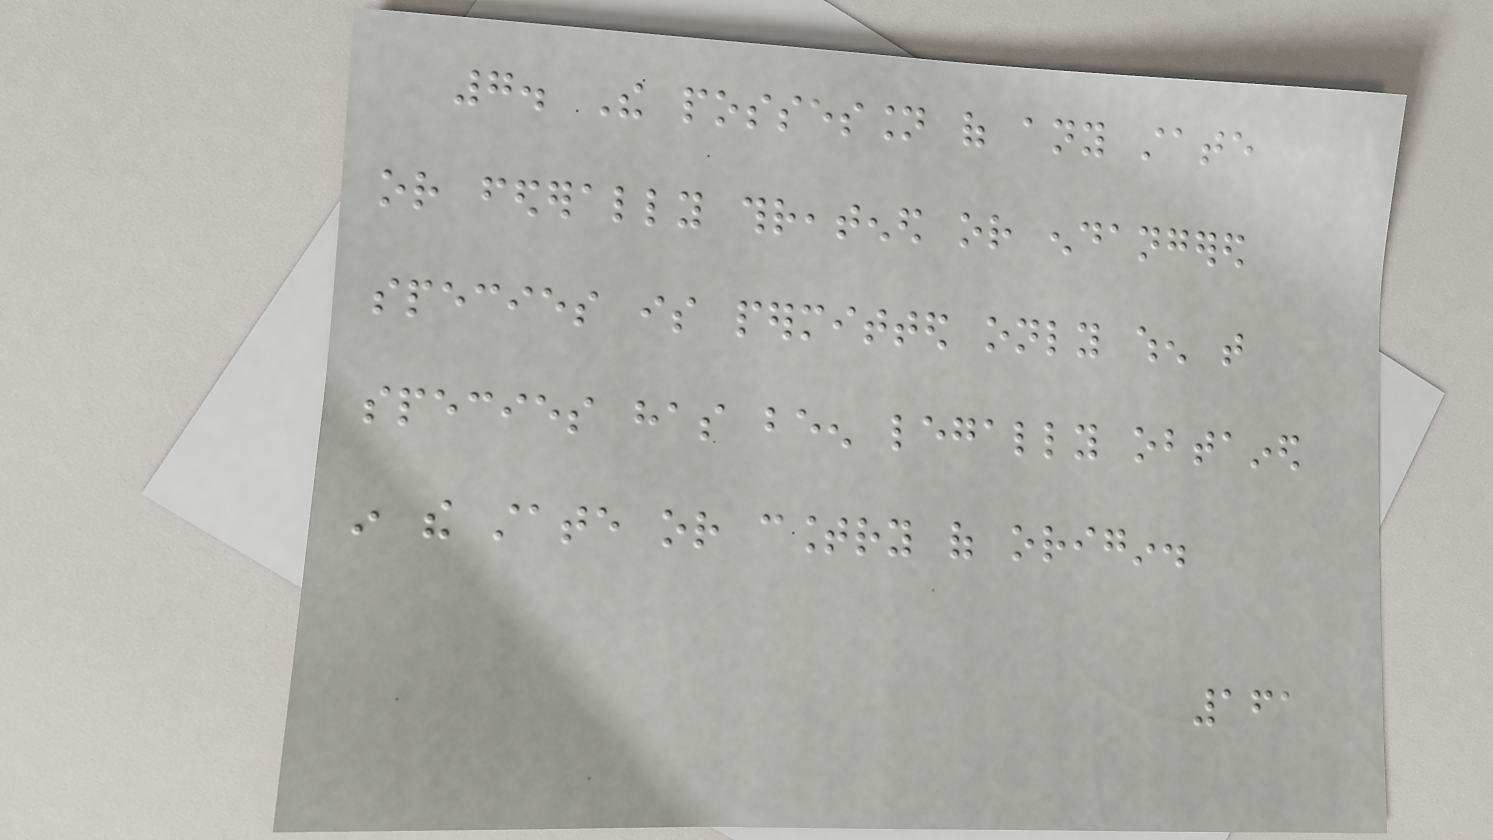7. The possession of any state
or federally threatened or endangered
species is permitted only when that
species has been legally obtained
in the state or country of origin.
161
